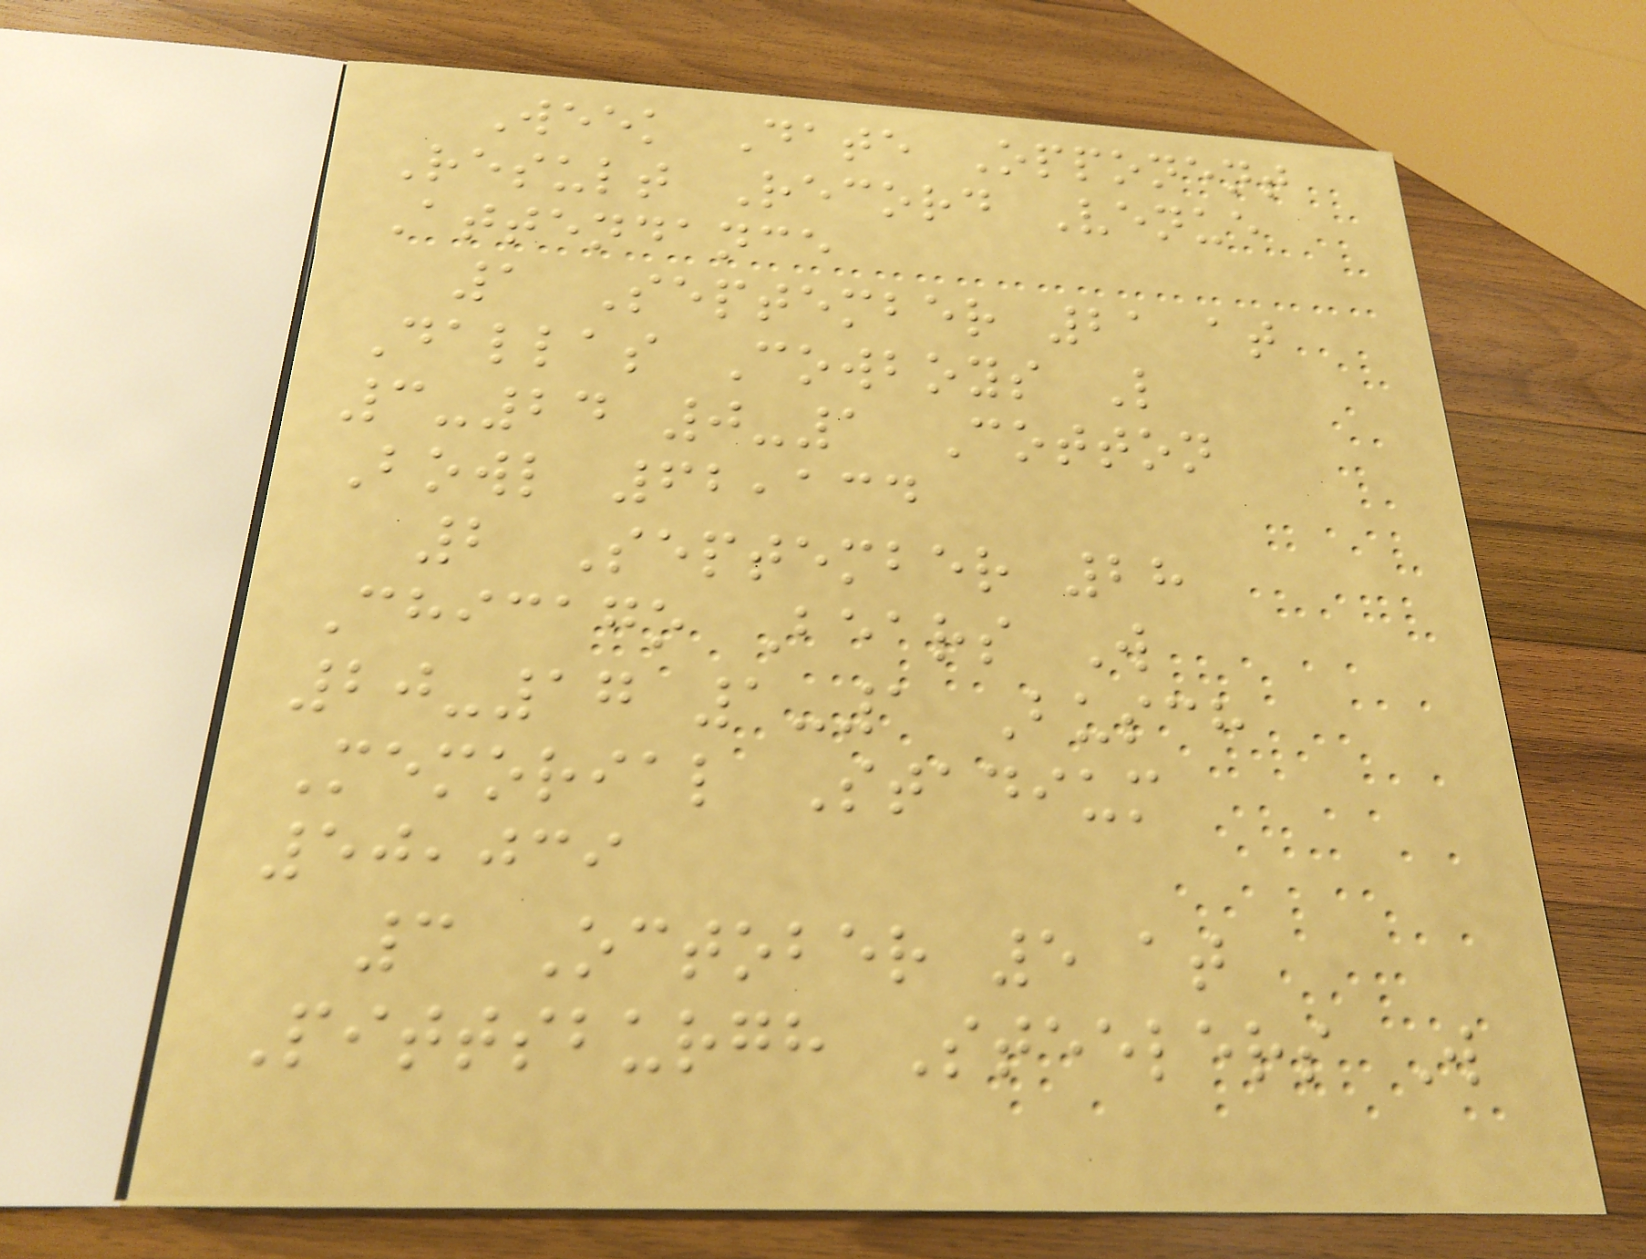Week Date Opponent
Result Record Venue
Attendance
1 September 21 at
Dallas Cowboys L
3-24 0-1 Cotton
Bowl 62,134
2 September 28
Chicago Bears W
20-17 1-1 Busch
Memorial Stadium
50,039
3 October 5 at
Pittsburgh Steelers W
